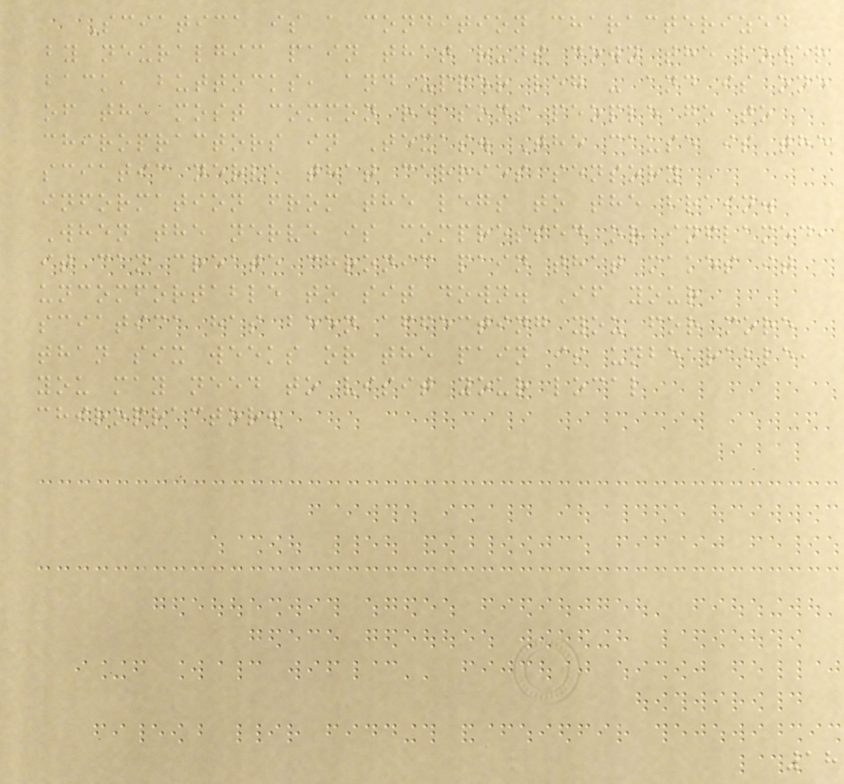Sciatica is a condition characterized
by neuralgic pain that runs down the lower
back, buttocks, and upper leg - and is one
of the most common reasons people go to
chiropractors in Texas. The cause is the
sciatic nerve that carries sensory
information from the legs to the brain.
When the nerve is compressed or inflamed,
it can create chronic pain that makes it
uncomfortable to sit down. If your
sciatica has been affecting you for more
than six weeks or the pain is unbearable,
you may need to visit your local
chiropractor.
18
